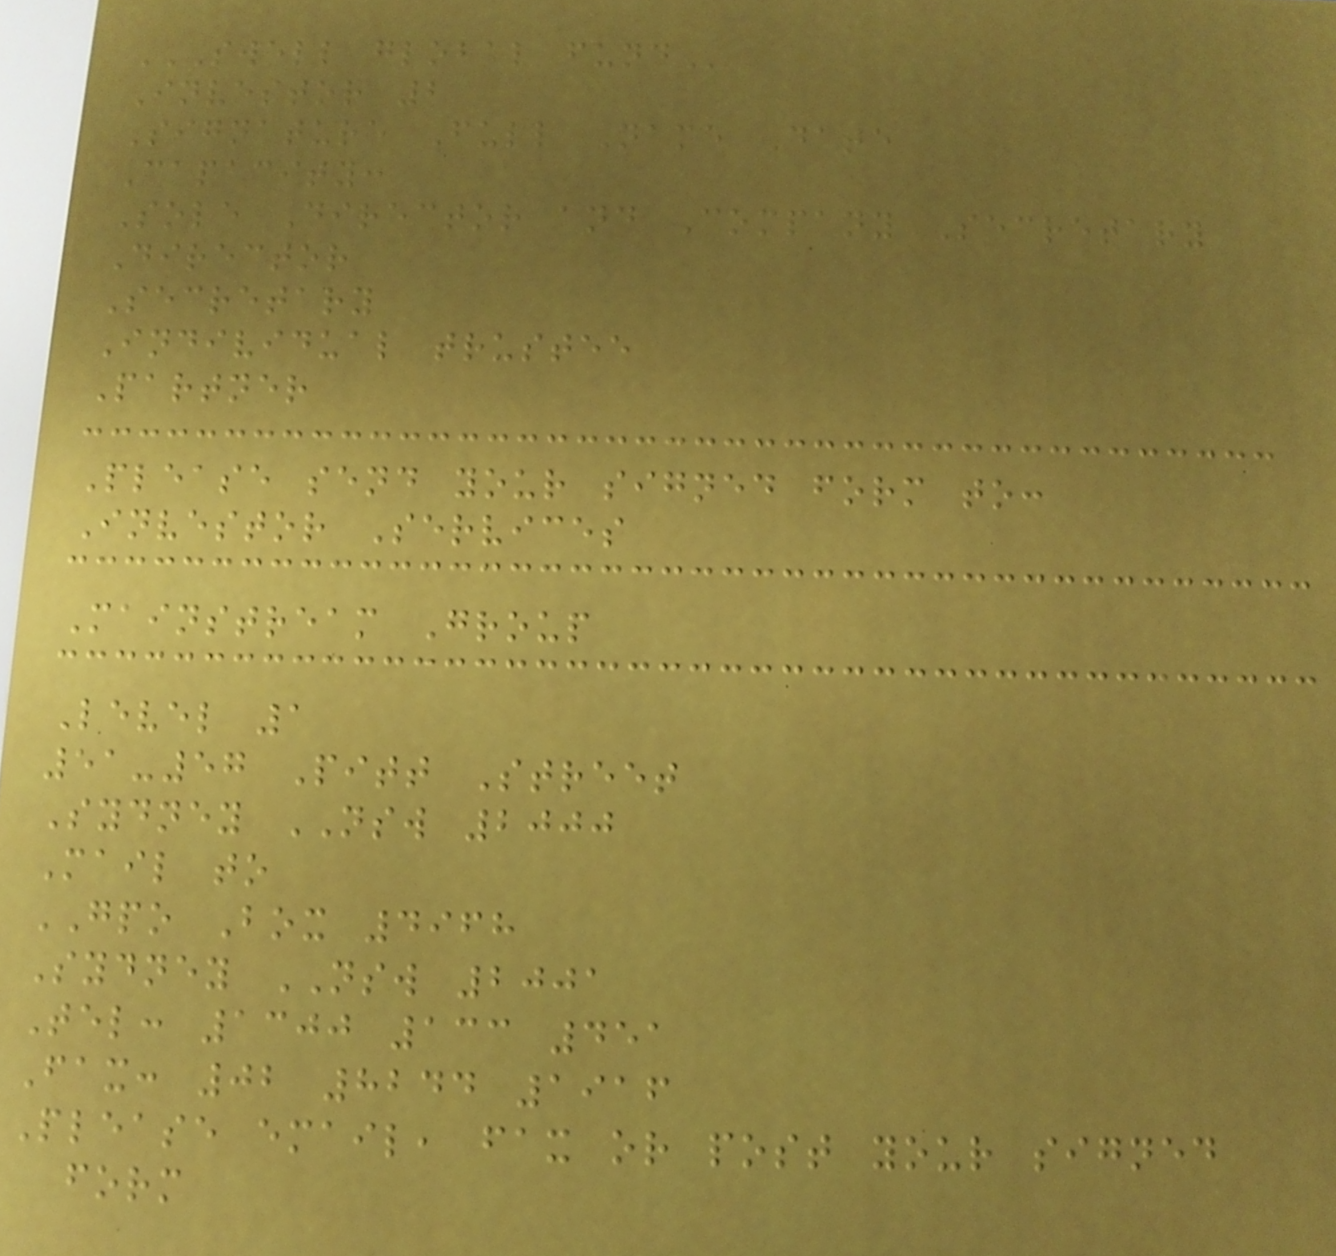SWELL GLOBAL FUND
Investor 2
Signature Full Name Date
Capacity:
Sole Director and Company Secretary
Director
Secretary
Individual trustee
Partner
Please send your signed form to:
Investor Services
Mainstream Group
Level 1
51-57 Pitt Street
Sydney NSW 2000
Mail to
GPO Box 4968
Sydney NSW 2001
Tel: 1300 133 451
Fax: 02 8244 1916
Please email, fax or post your signed
form
